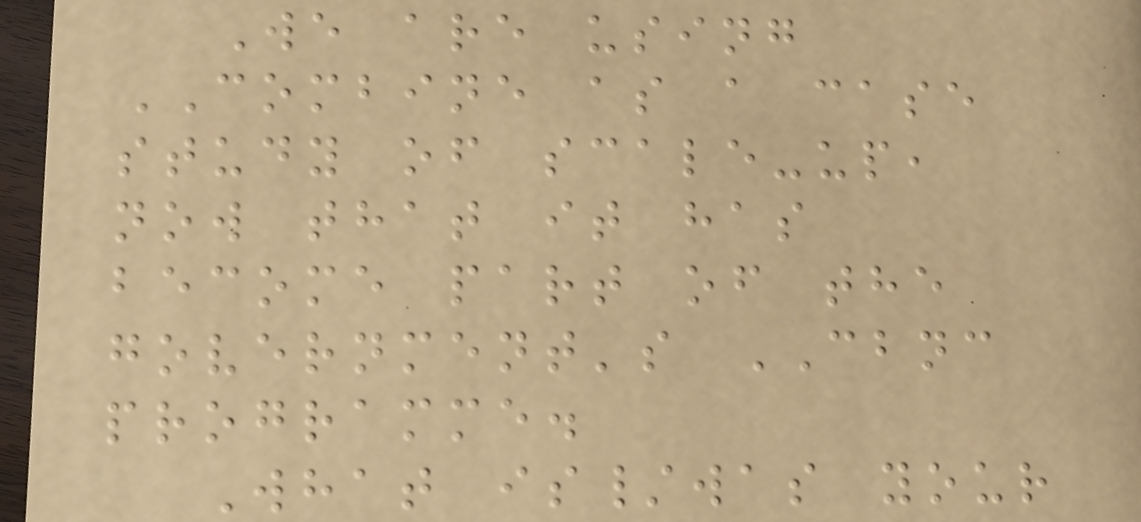We are using
COMBINE as a case
study of scale-up,
now that it has
become part of the
government's CBNC
programme.
What is/was your
